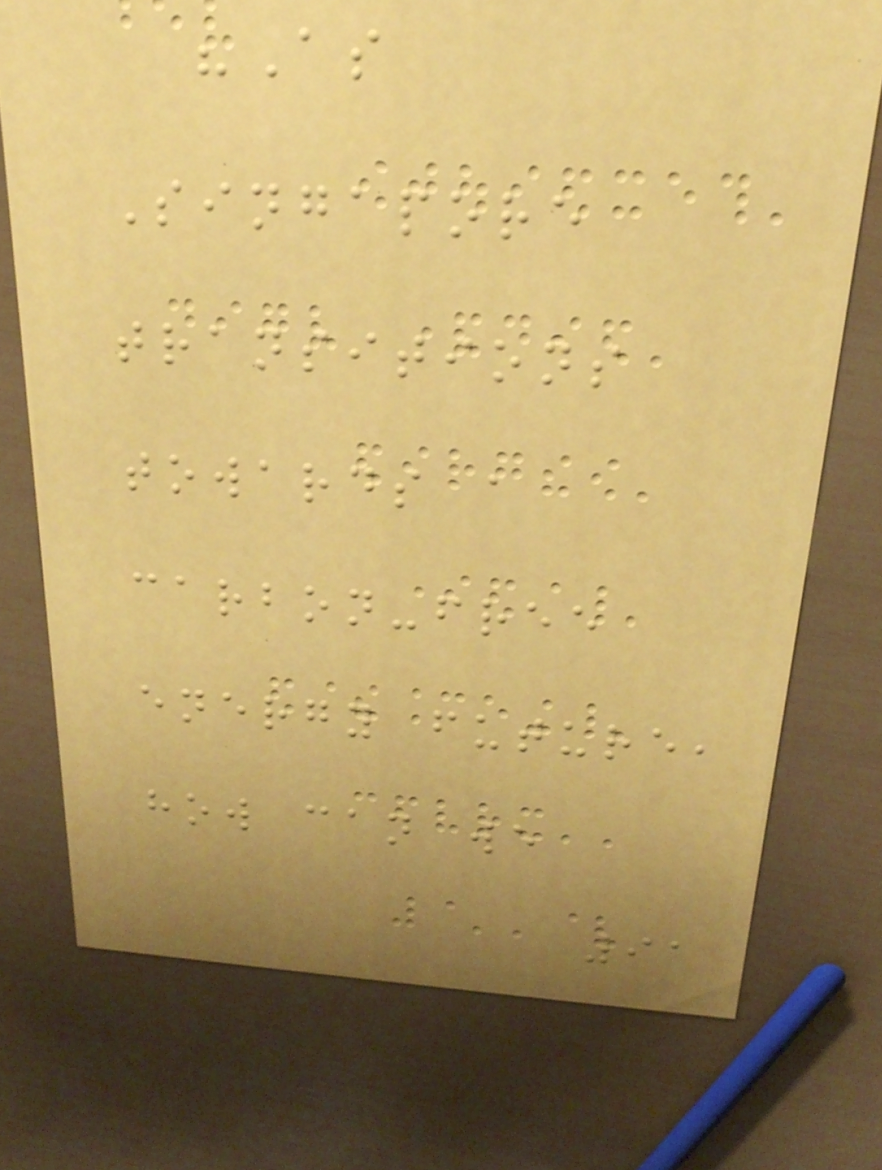"As
Singapore
transitions
towards a
carbon-free
energy future,
how can we
91
